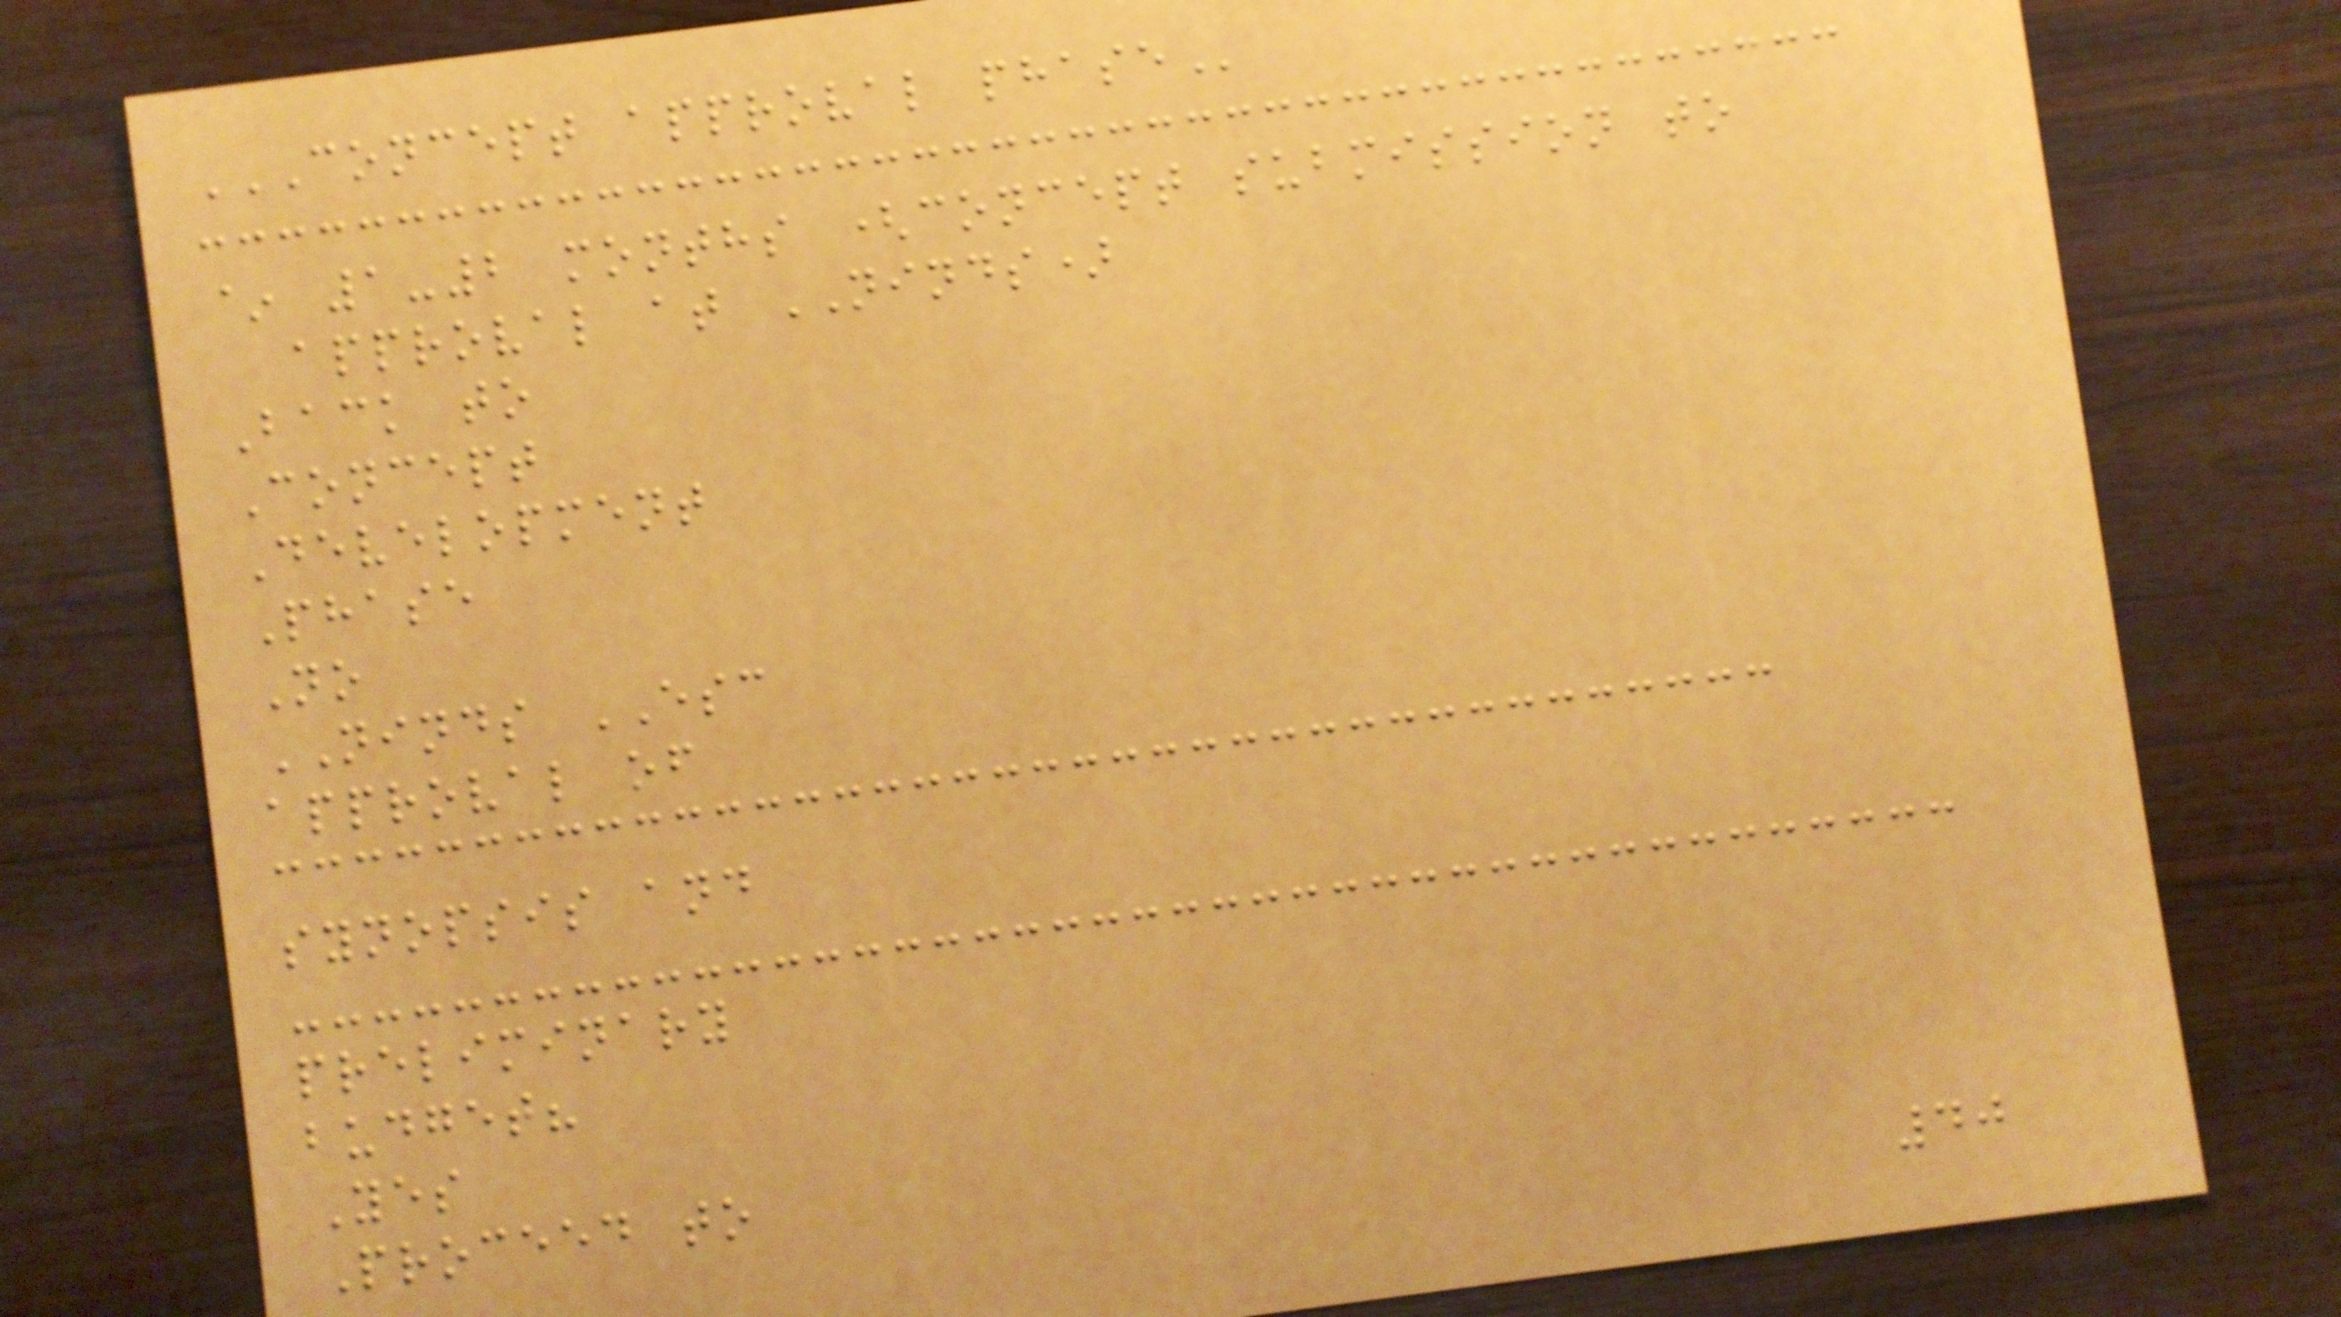CONCEPT APPROVAL PHASE
~ 1-2 months (concept submission to
approval at NINDS)
Back to
Concept
Development
Phase
No
NINDS ESC
approval of
synopsis and
preliminary
budget?
Yes
Proceed to
40
